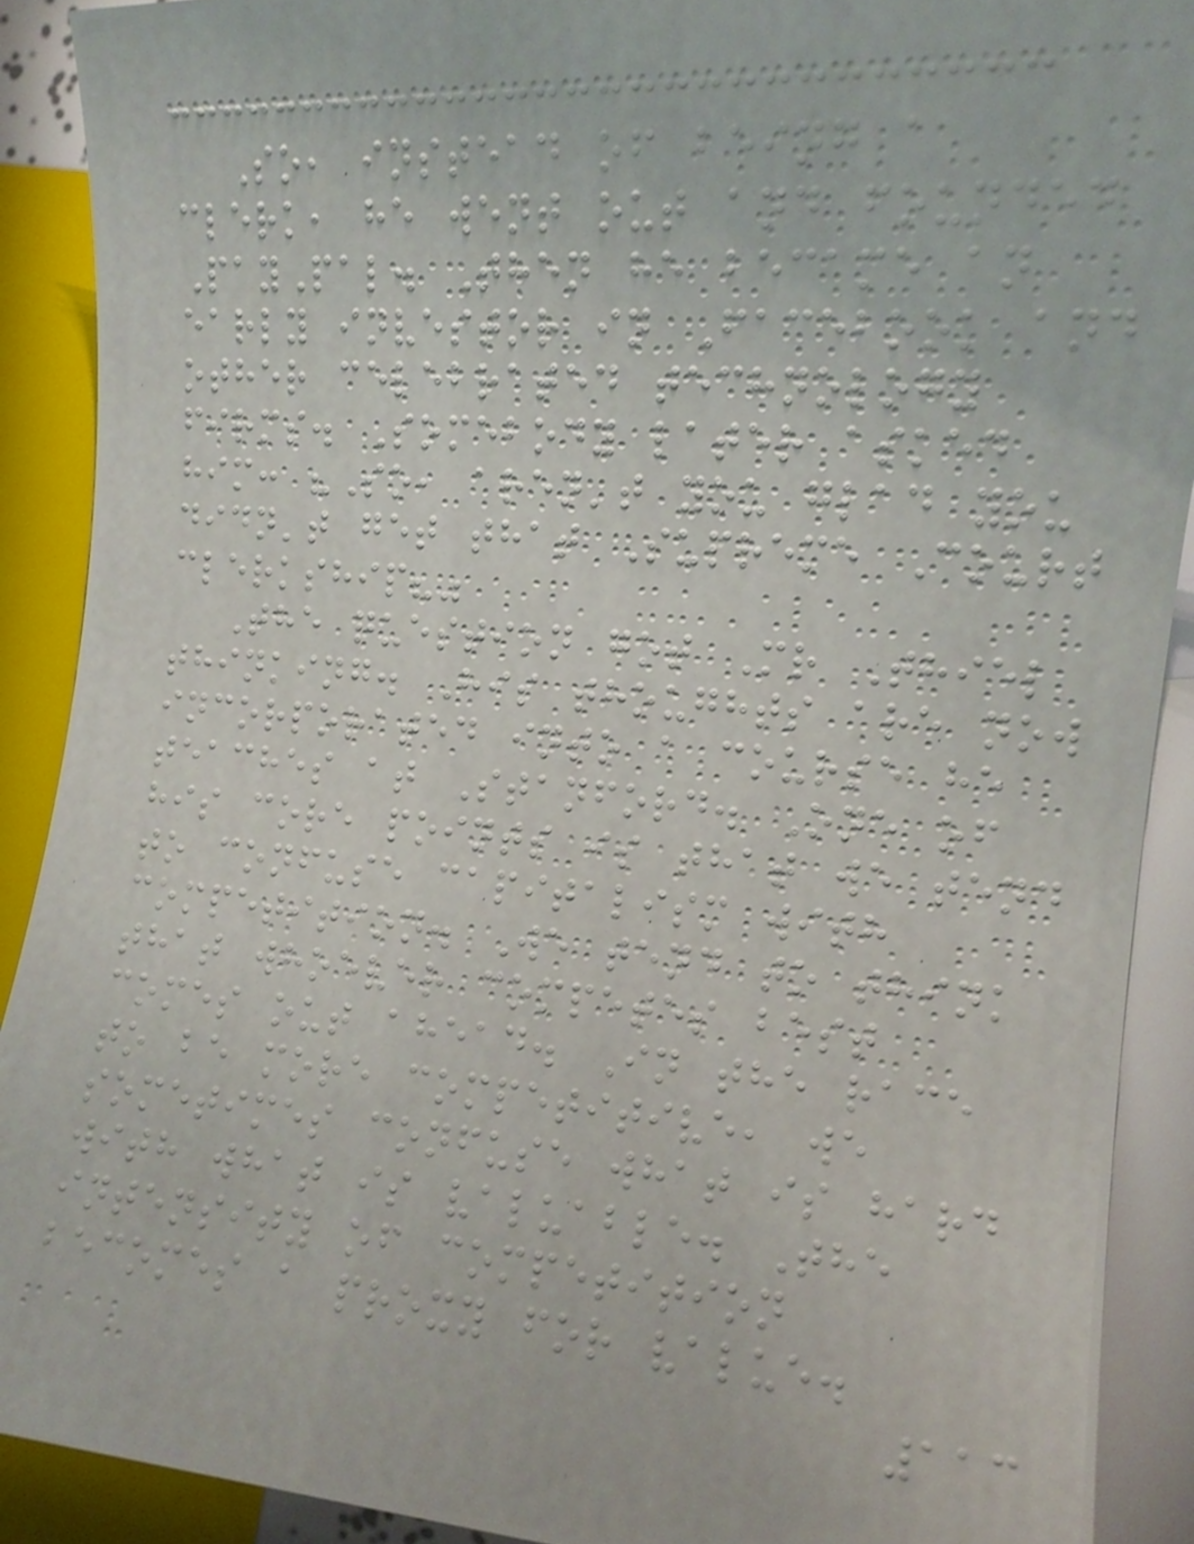So, instead of being a
clerk, he went out and founded
PayPal. Then he became an
early investor in Facebook and
other celebrated technology
firms. Somebody later asked
him: "So, aren't you glad you
didn't get that Supreme Court
clerkship?"
The question got Mr Thiel
thinking. His thoughts are now
incorporated into a course he
teaches at Stanford. One of
his core points is that we tend
to confuse capitalism with
competition. We tend to think
that whoever competes best
comes out ahead. In the race
to be more competitive, we
sometimes confuse what is hard
with what is valuable. The
intensity of competition
becomes a proxy for value.
113
